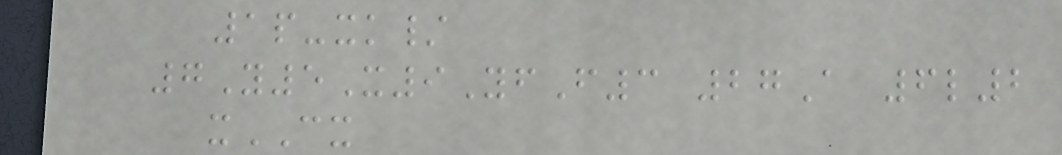1p-xk/
7Y5X9YfF3 27A 6l2
xCX
